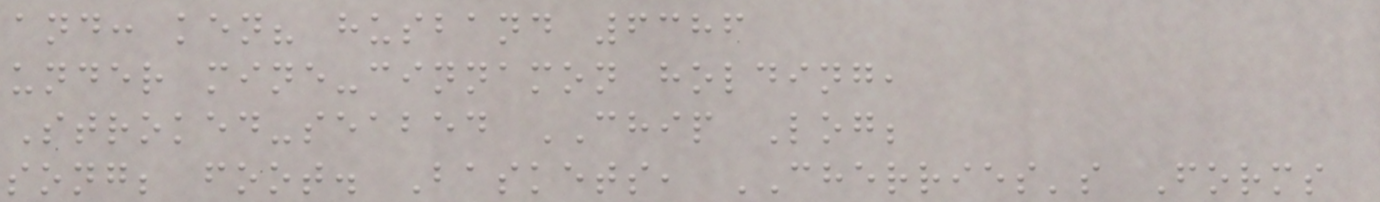and: ken? husband 6386
under mine-cinnamon holding,
Stroked-seabed CHIP Log;
song; foot. Baskets, CHERRIES's Forms
